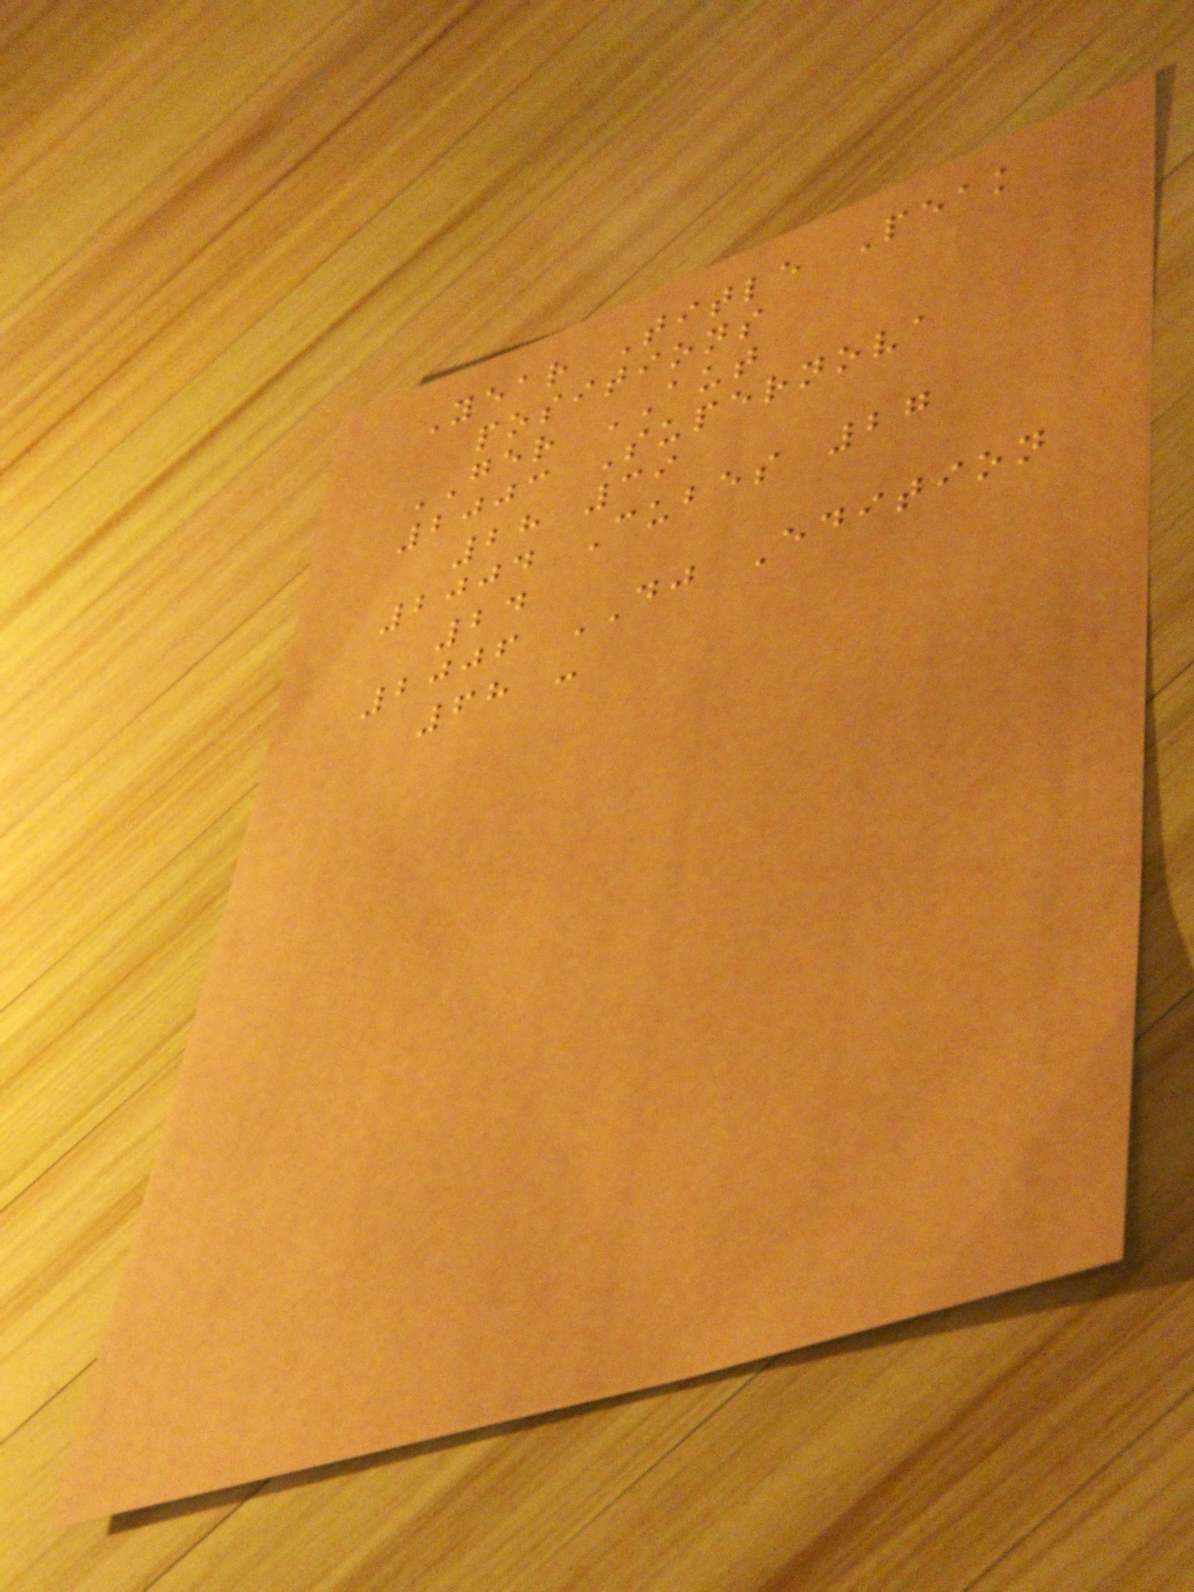Year Title Peak
positions
GER AUT
2003 Supernova
28 39
2004 Cubes 27
24
2006 DJ Edition
68 -
